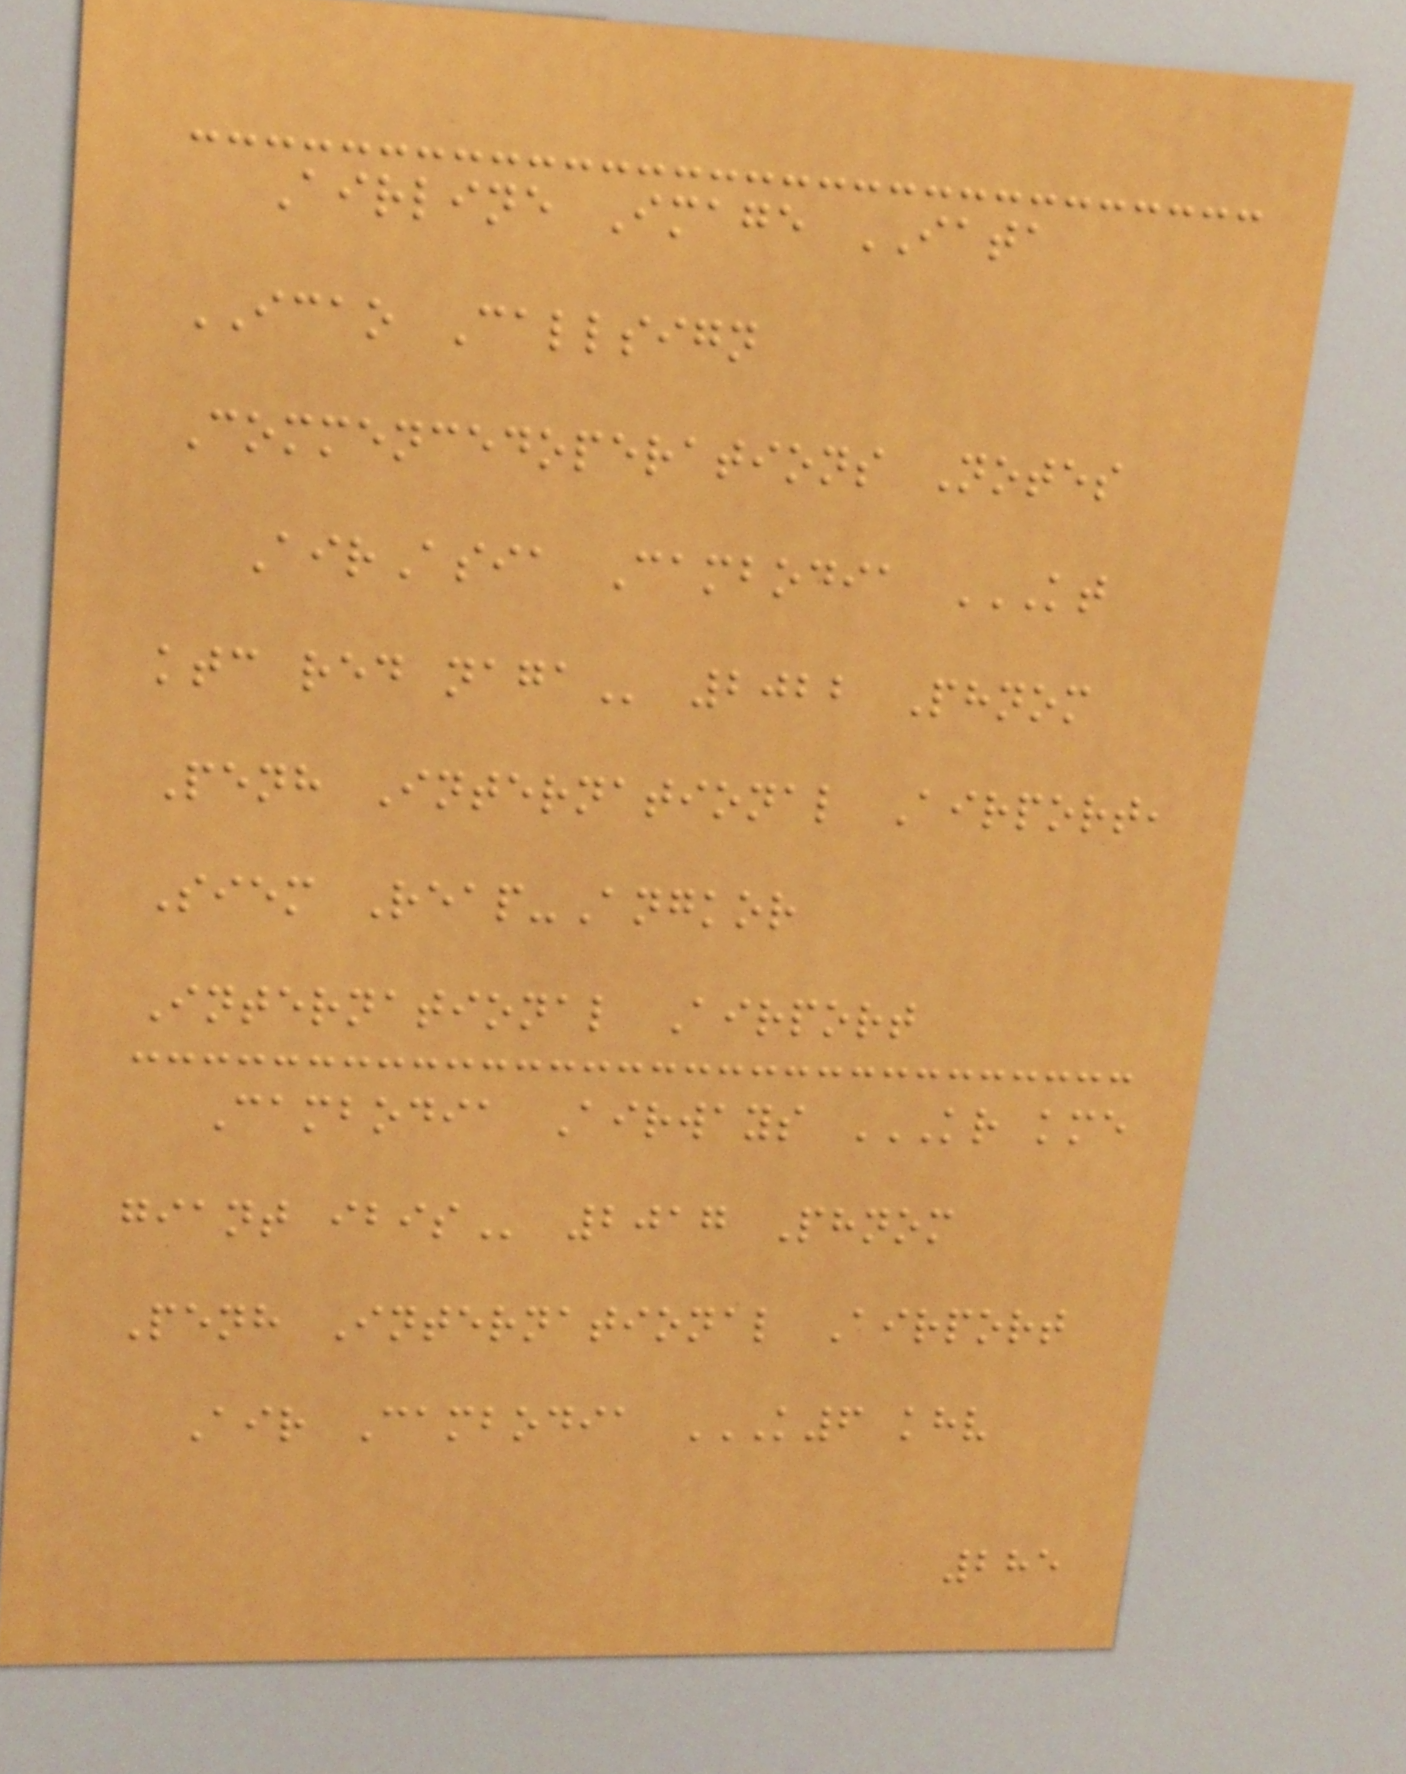Airline Image IATA
ICAO Callsign
Commencedoperations Notes
AirAsia Cambodia KT
KTC RED NAGA 2022 Phnom
Penh International Airport,
Siem Reap-Angkor
International Airport
Cambodia Airways KR KME
GIANT IBIS 2017 Phnom
Penh International Airport
Air Cambodia K6 KHV
285
